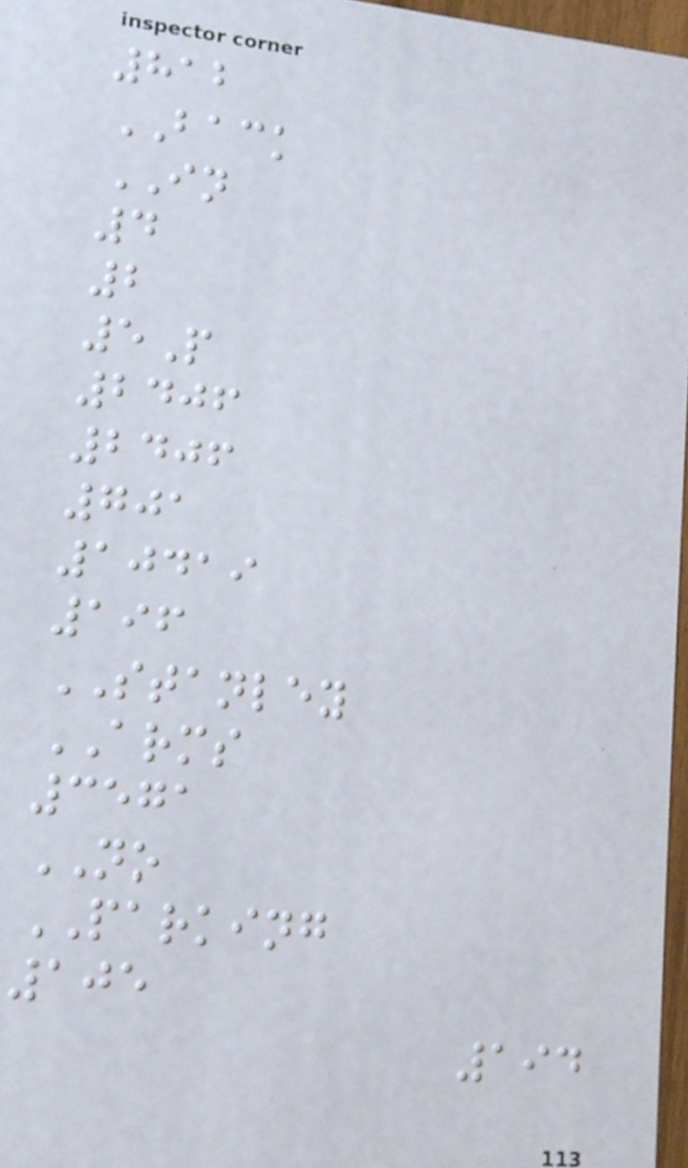812
BACK
IN
4
2
5P
2406
2406
701
10419
196
STANLEY
ARMS
3571
NO
PARKING
105
194
